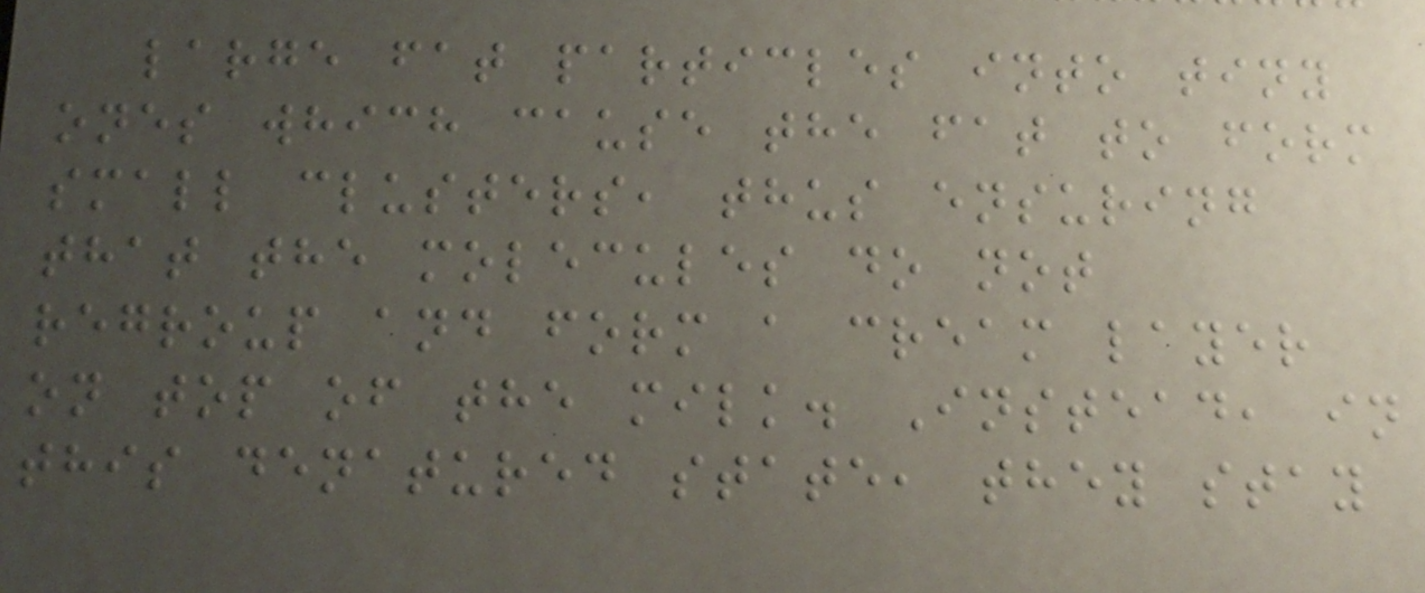large fat particles into tiny
ones which cause the fat to form
small clusters, thus ensuring
that the molecules do not
regroup and form a cream layer
on top of the milk. Instead, in
this denatured state, they stay
